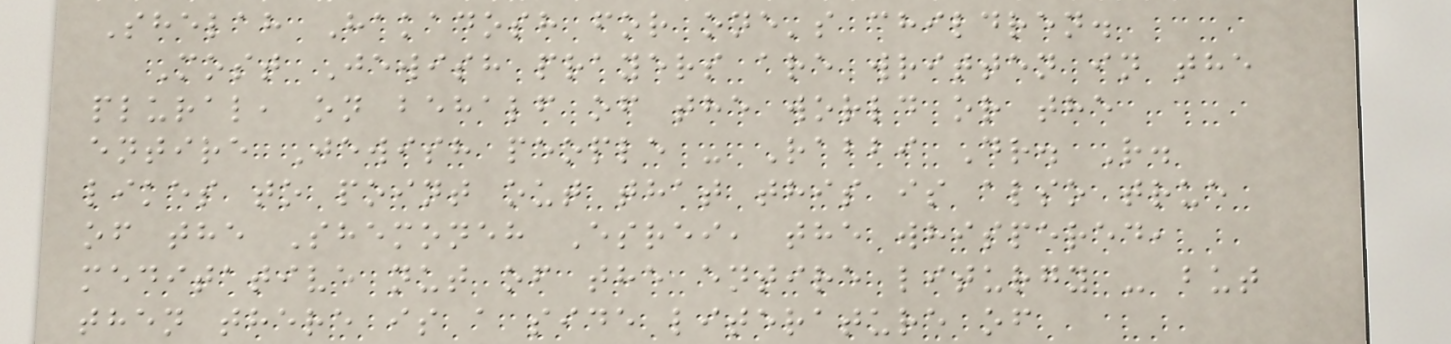Shelah Hakadosh for one's children.
Most Jewish prayers are written in the
plural, on behalf of the world or the
entire Jewish people - Rabbi Dr. R.
likes to point out that this is also true
of the Shemoneh Esrei, the whispered,
meditative nut of the entire liturgy - but
then there is a side literature of
